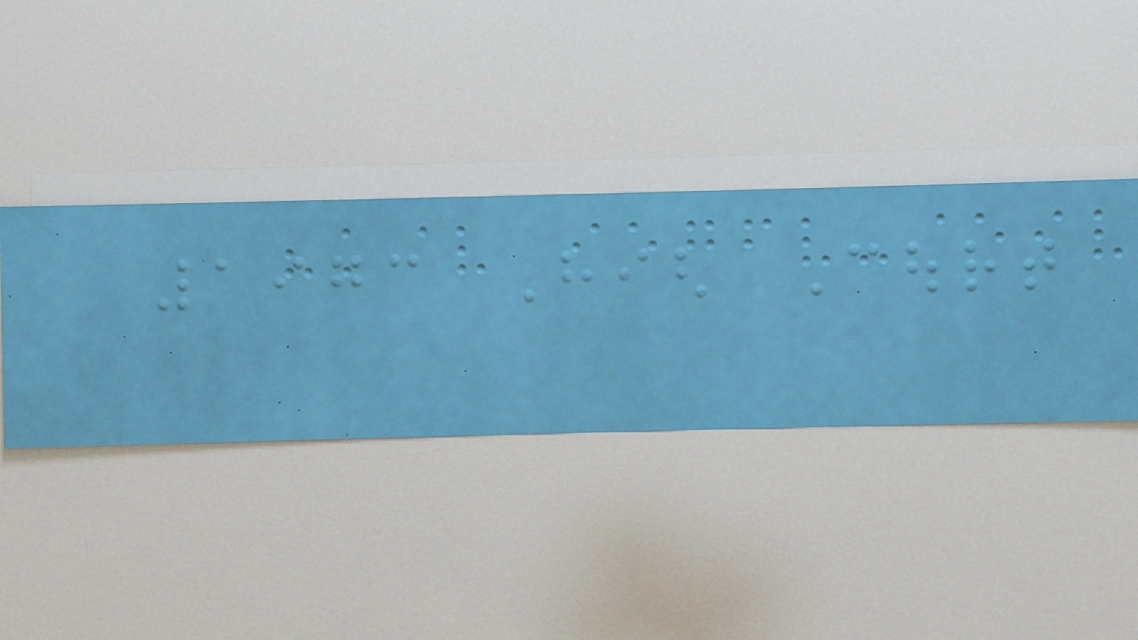1973 High Court
